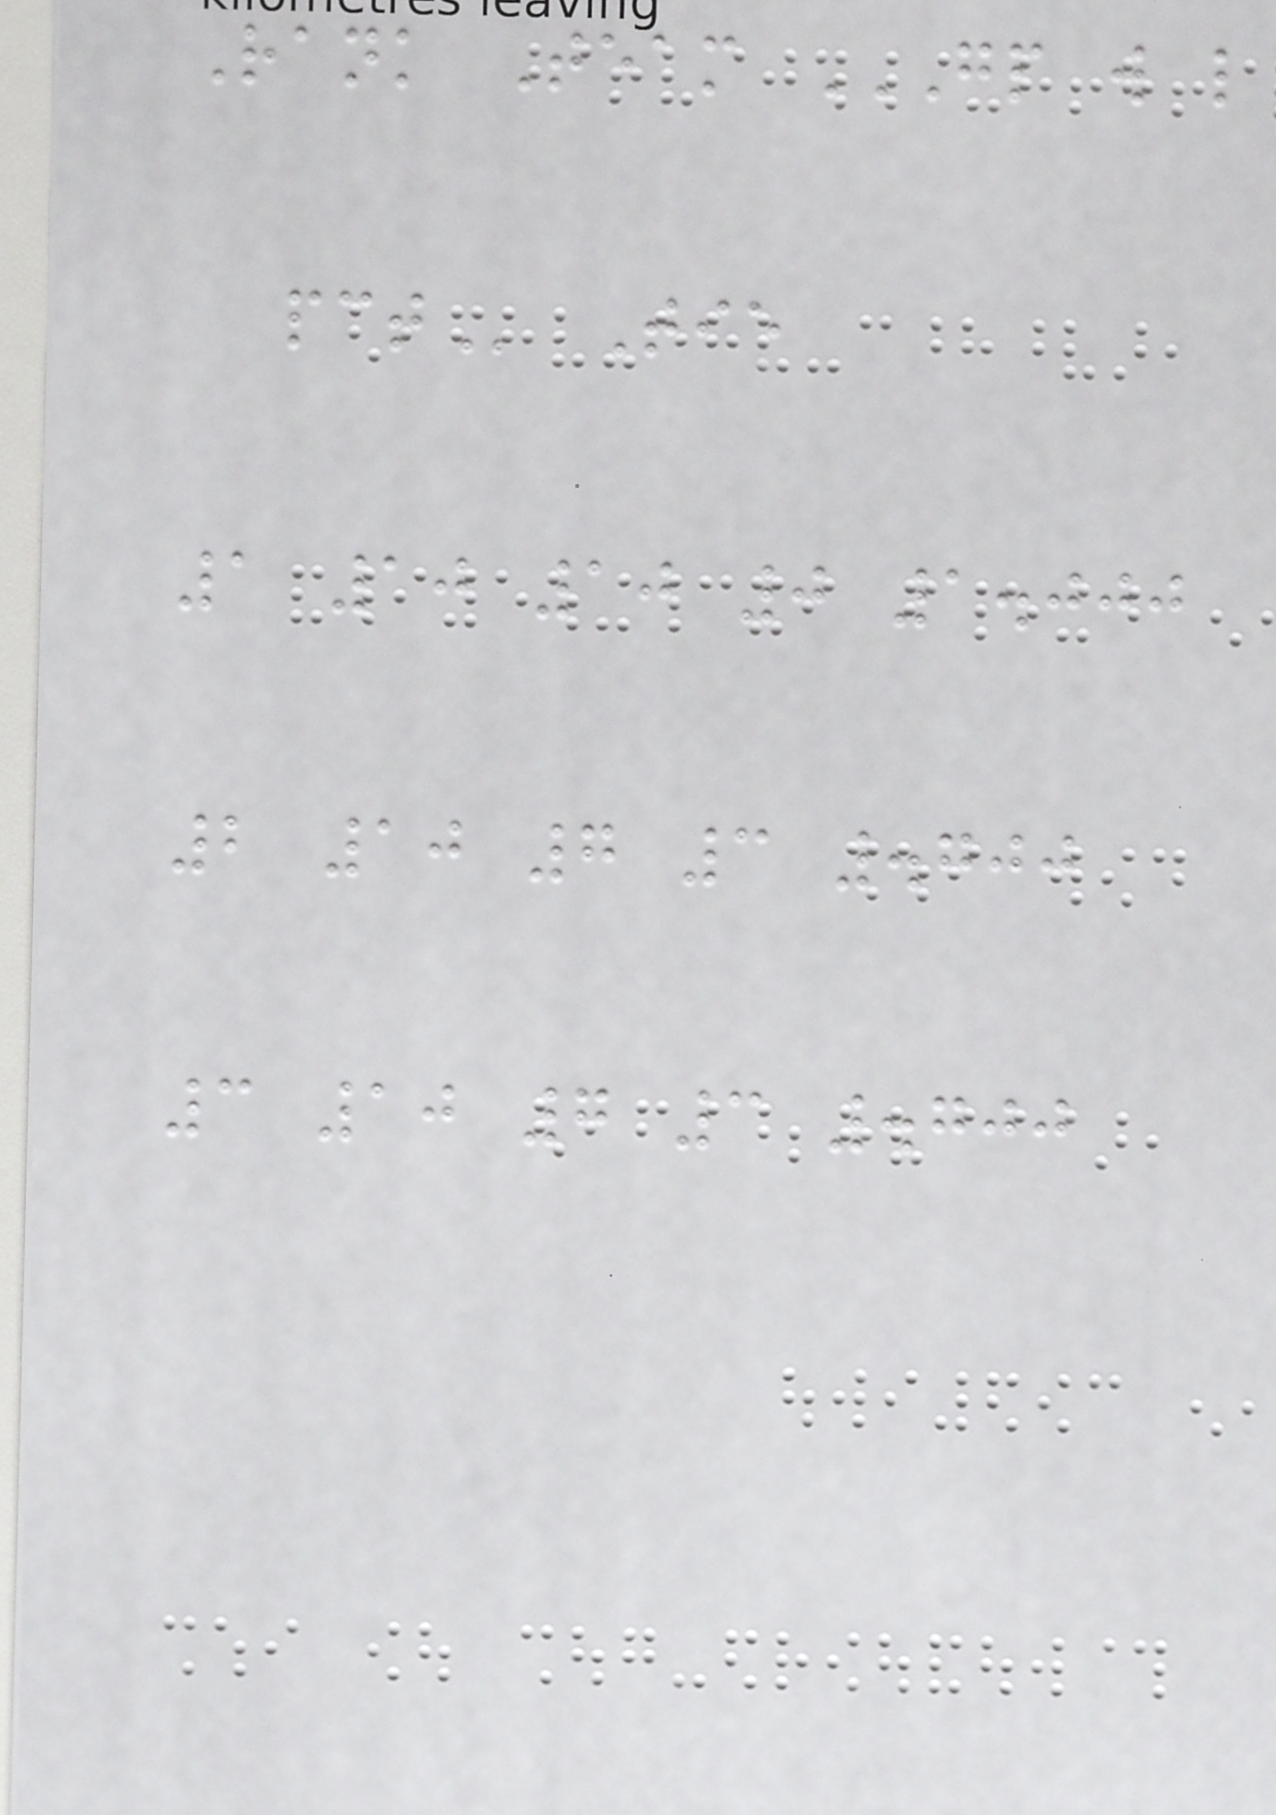Rank Team GP W L
PCT Tie
1 10 10 0 1.000
2 10 7 3 .700
3 10 7 3 .700
